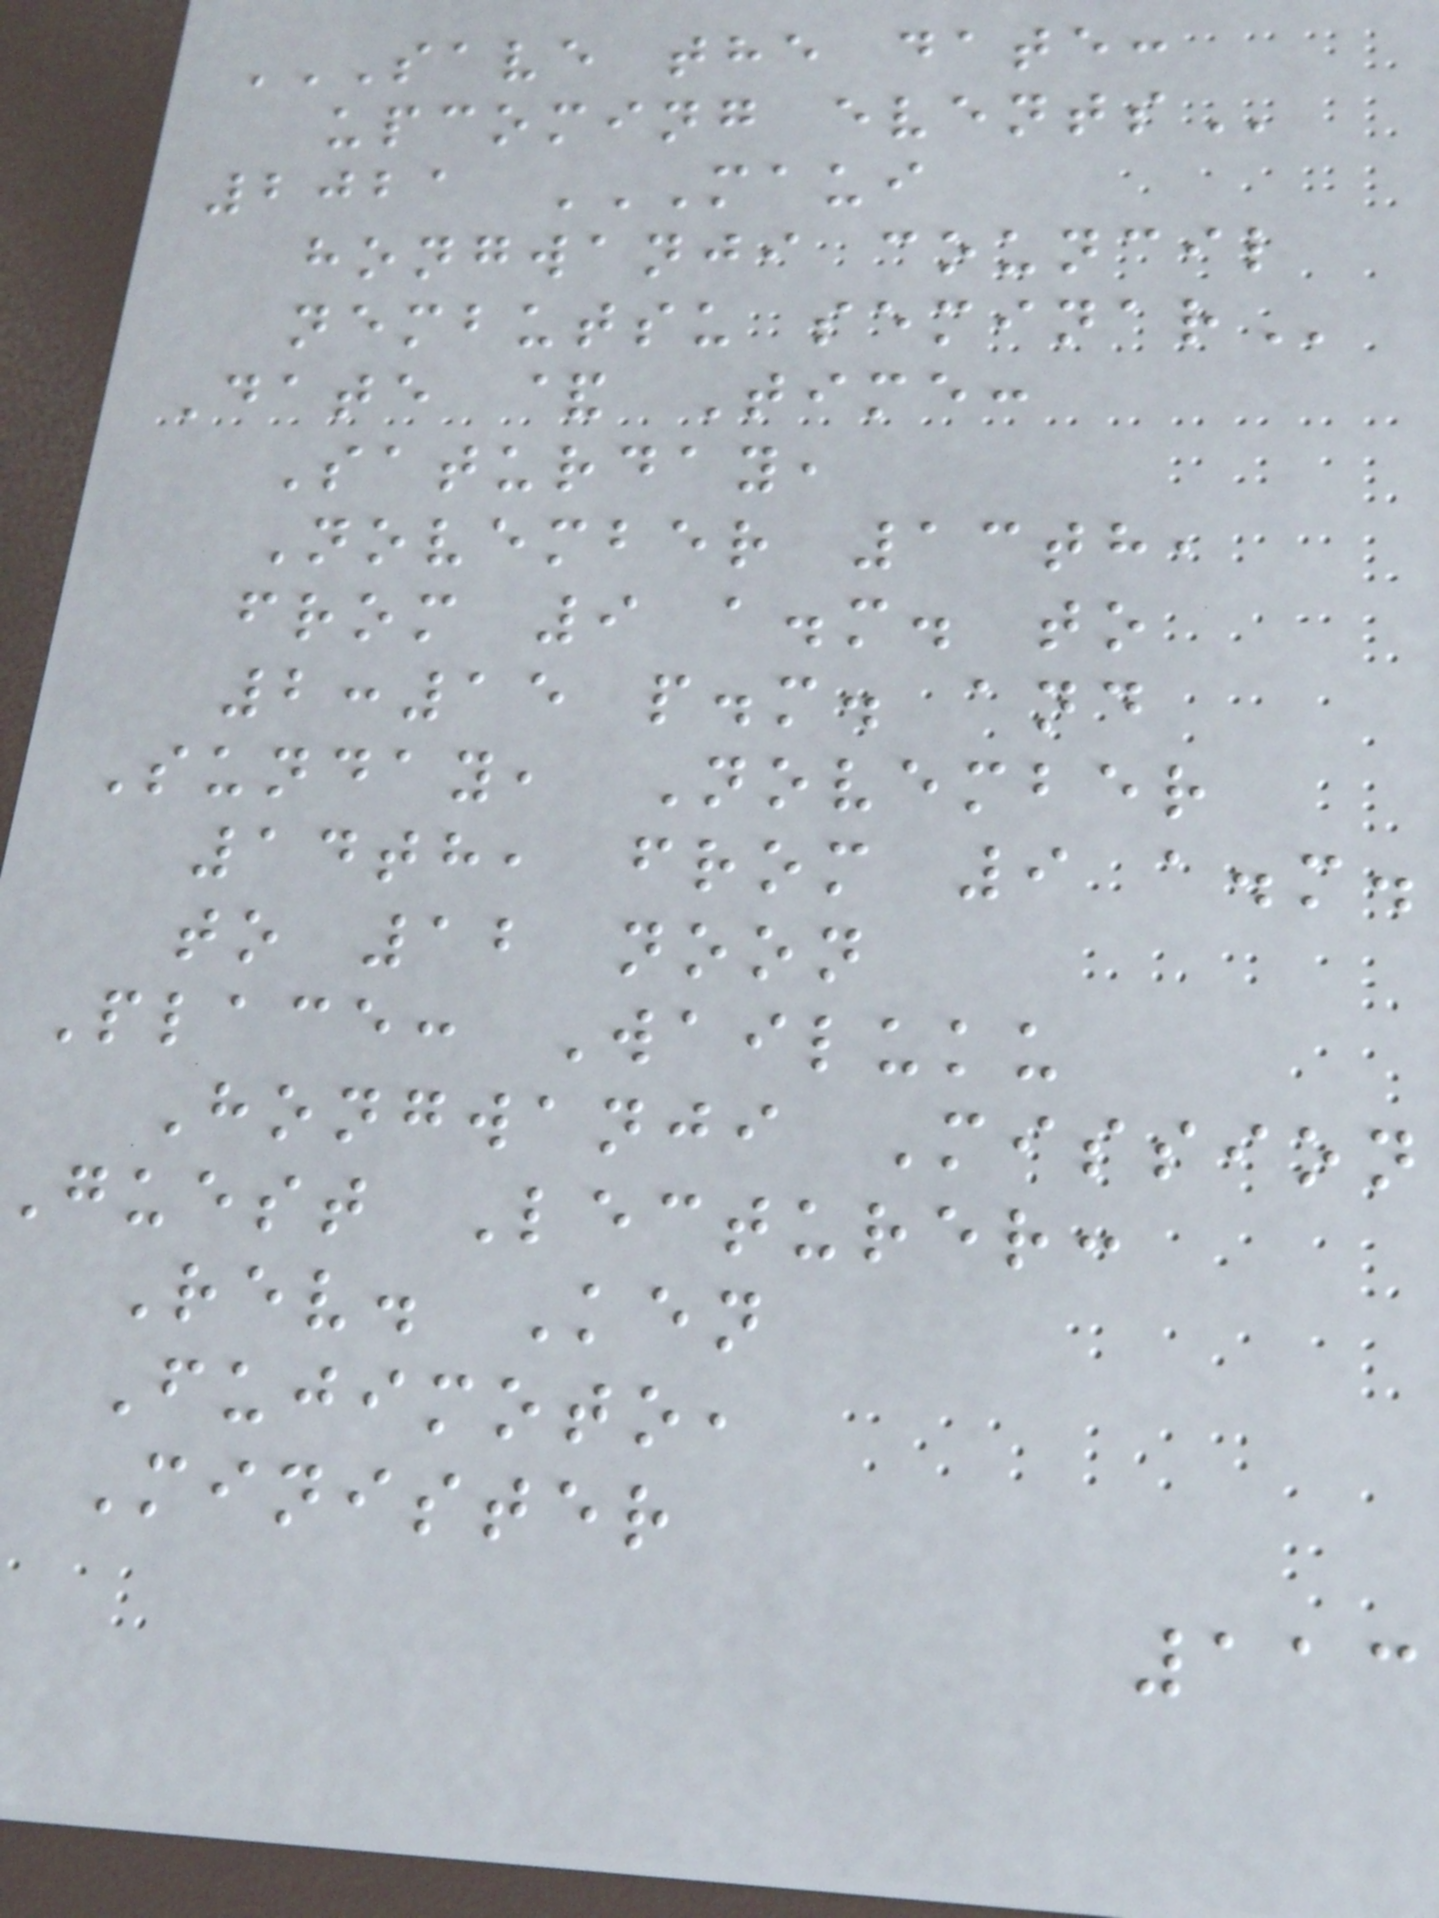SAVE THE DATE:
upcoming
2021 MAUI
hongwanji council
nembutsu
Date & Time:
Saturday,
November 13th,
from 9 a.m. to
2:15 p.m. and
Sunday, November
14th, from 9 a.m.
to 12 noon
Place: Wailuku
Hongwanji Mission
guest Lecturer:
Rev. Ken
Fujimoto,
Minister
113
